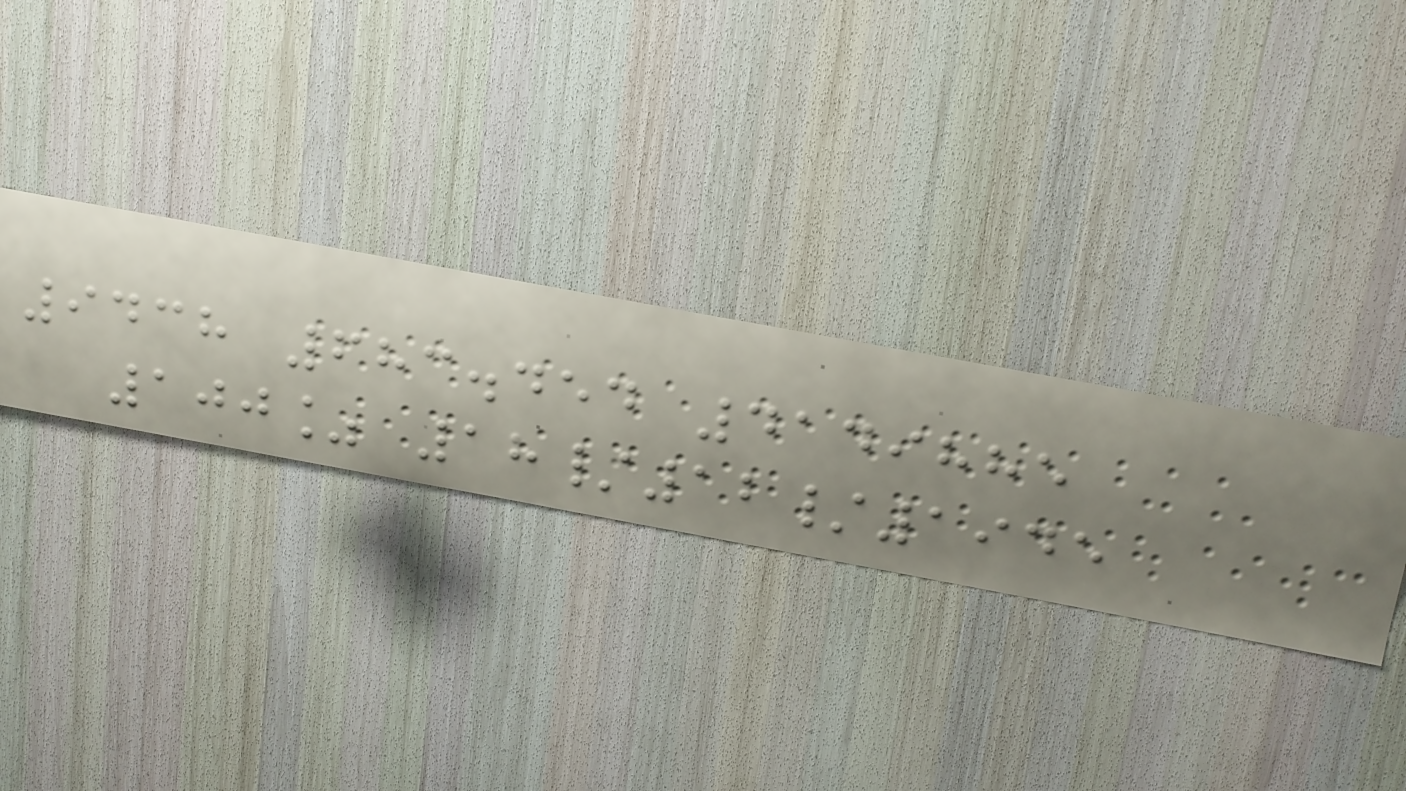9438 683.454 4149885
100% 18/12/1945
